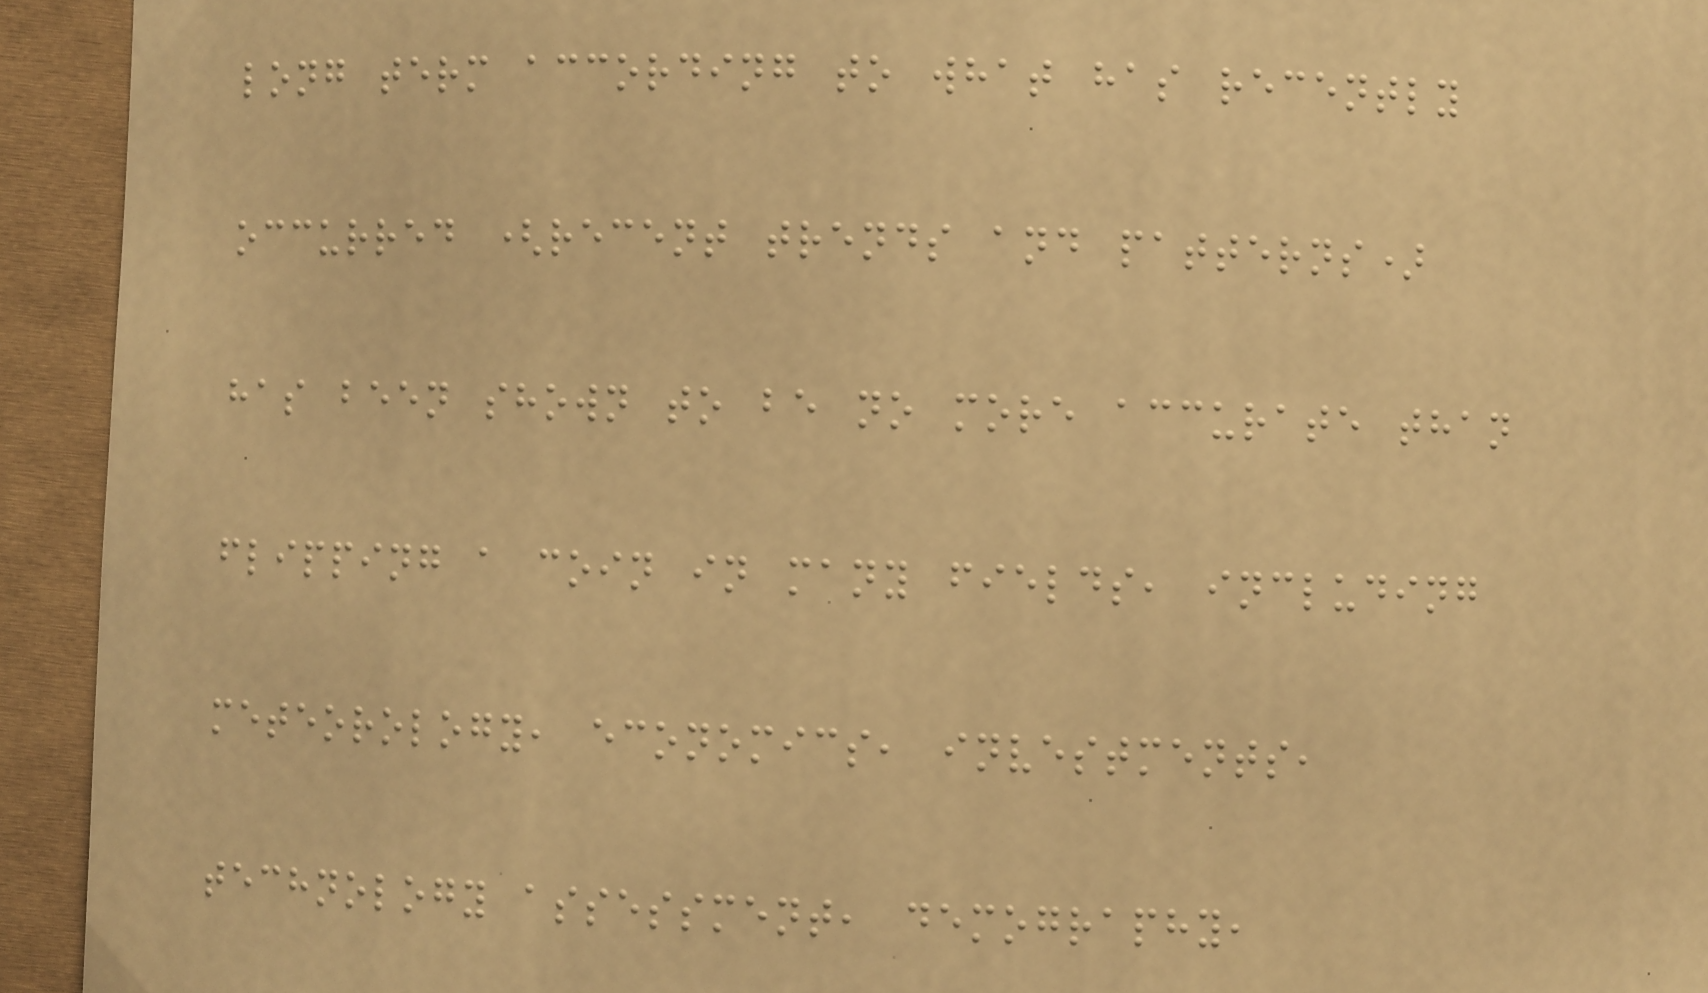long term according to what has recently
occurred (recent trends and patterns)
has been shown to be no more accurate than
flipping a coin in many fields, including
meteorology, economics, investments,
technology assessment, demography,
